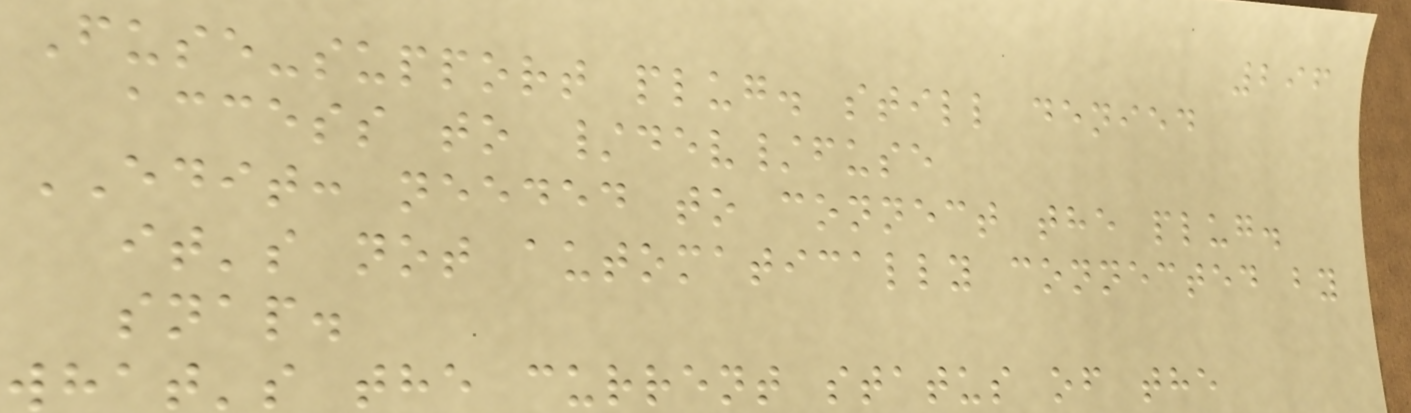296
Fuse-support plug. still denied
access to /dev/fuse
EDIT: needed to connect the plug.
it's not automatically connected by
snap.
what's the current status of the
